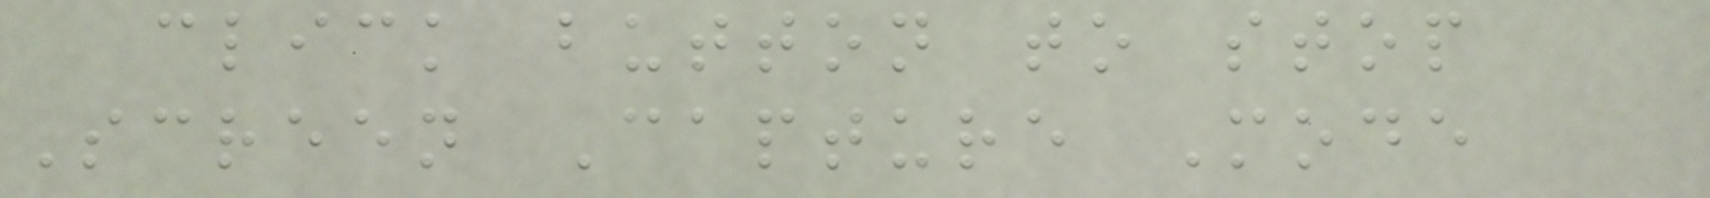click button to stop
Screen Capture Mode
